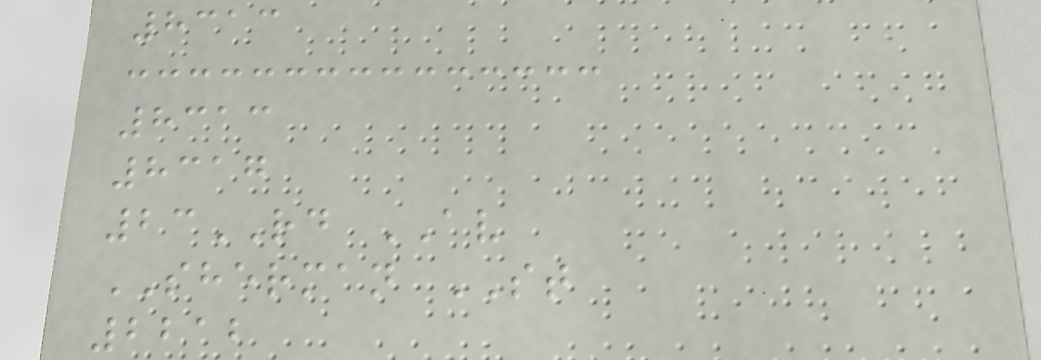8313
8313
8317
23RD AV
SHERMAN ST
2212
